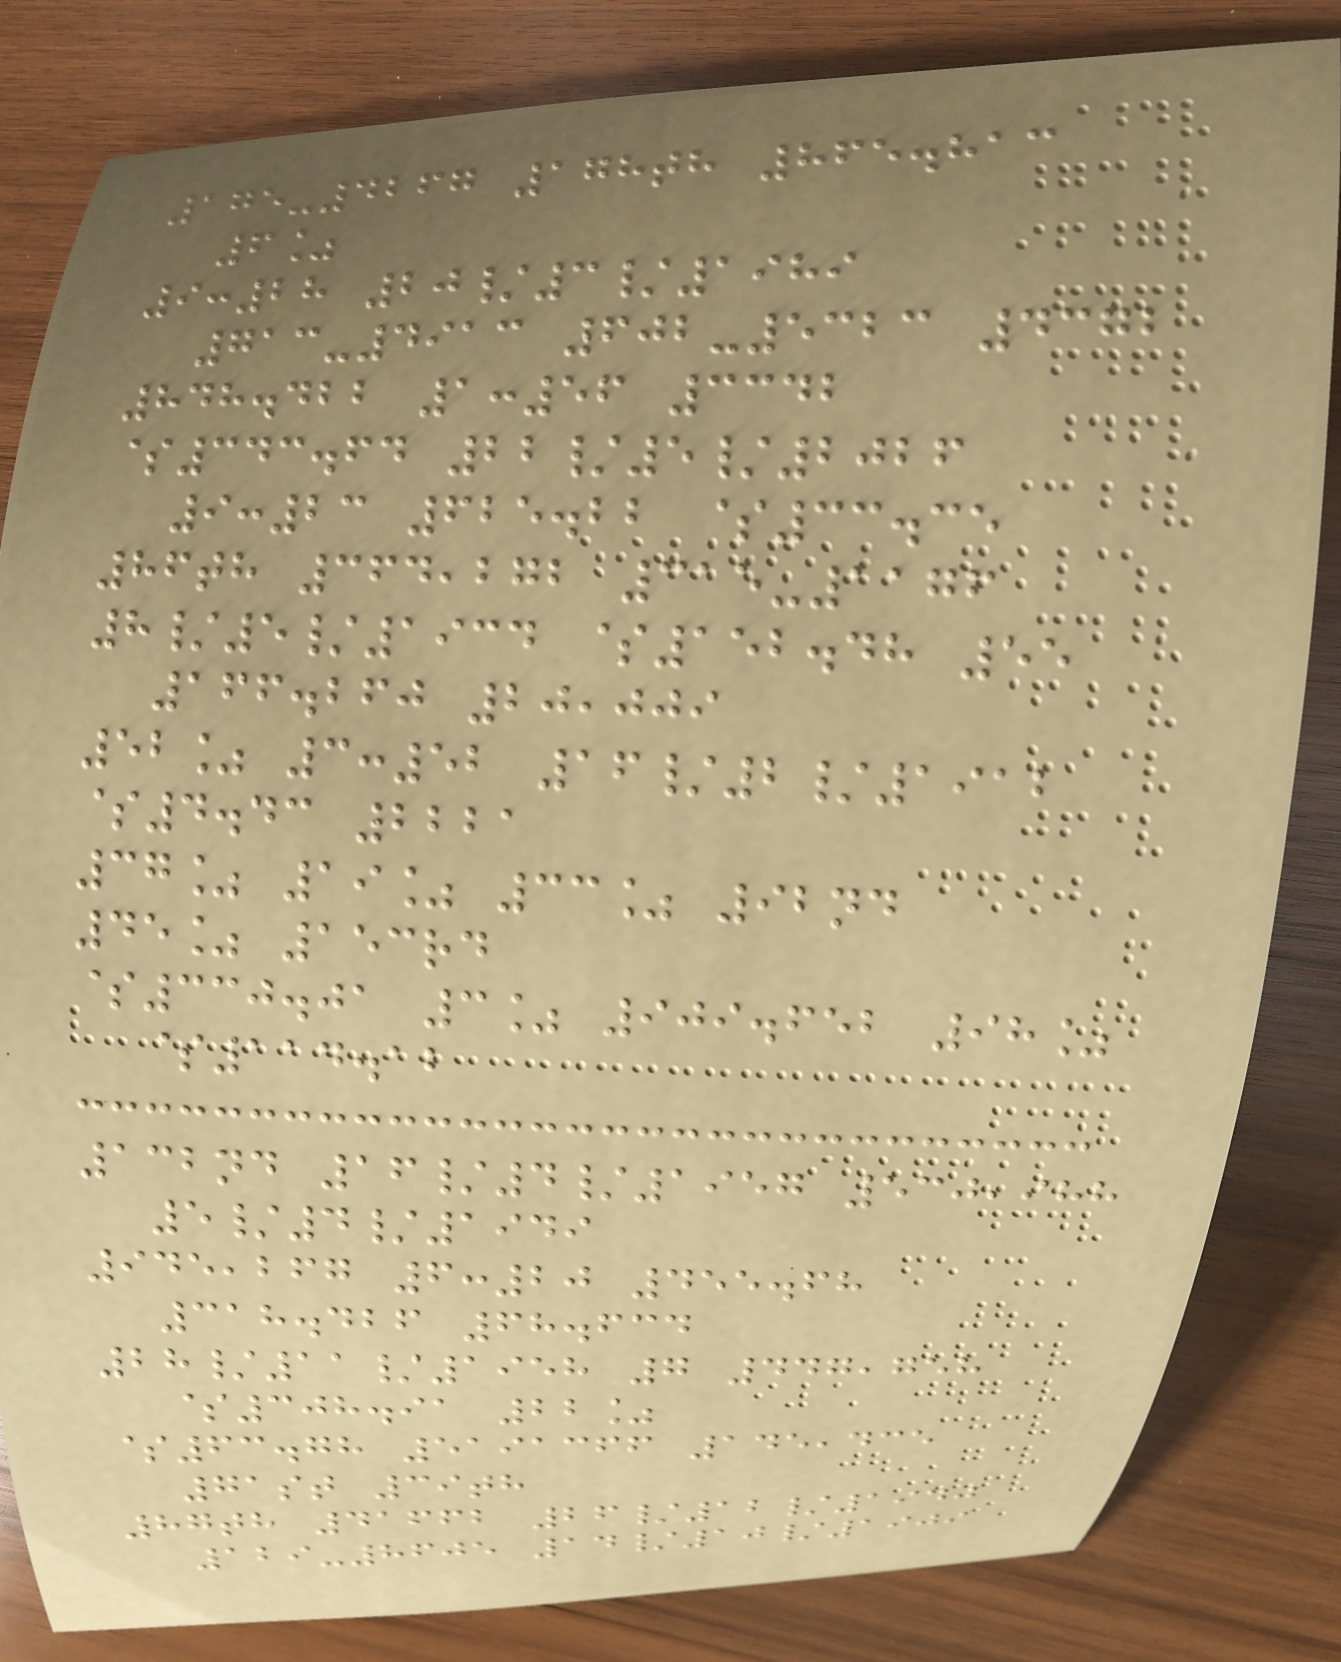175-4267 178th 865.813
6%
9:28 20/3/1989
713-4913 602-5323 4372
848.422 1:56 3342
$343.64 22/5/2026
9:23 625.22 $33.35
86th 364,272 315-1176
8/5/1934 $152.48 55
166.260 20,009
52% 3:52 16/2/1912
$4.43 2221
37% 19% 33% 92nd
45% 153rd
$330.01 3% 909.652 98%
$114.12
132nd 16/4/1957 530,988
5/4/1949
945,267 6:20 455.68
318.426 68.634
28/11/1958 7 447,758
$308.91 22%
$63.78 5191366 145,435
71st 39th
87th 41662 26/12/1940
129-8605 14/10/1909
